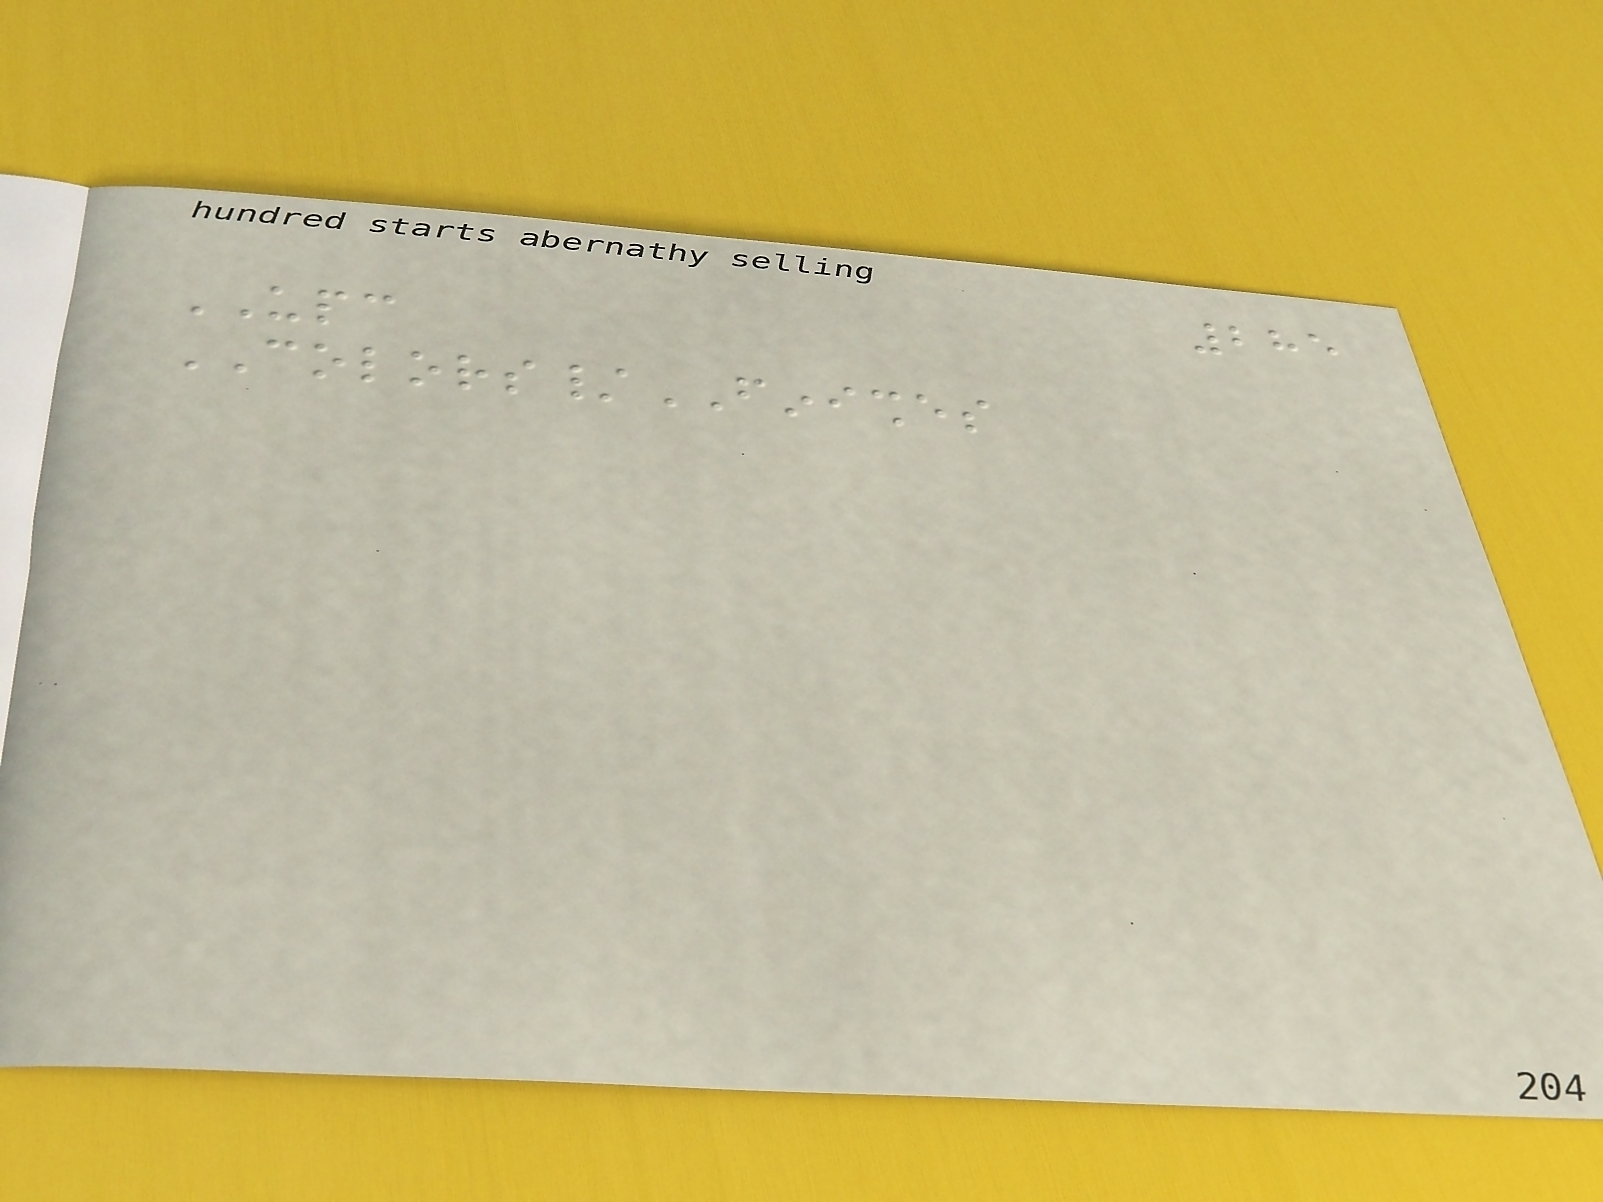285
UPC
COLORS/FINISHES
